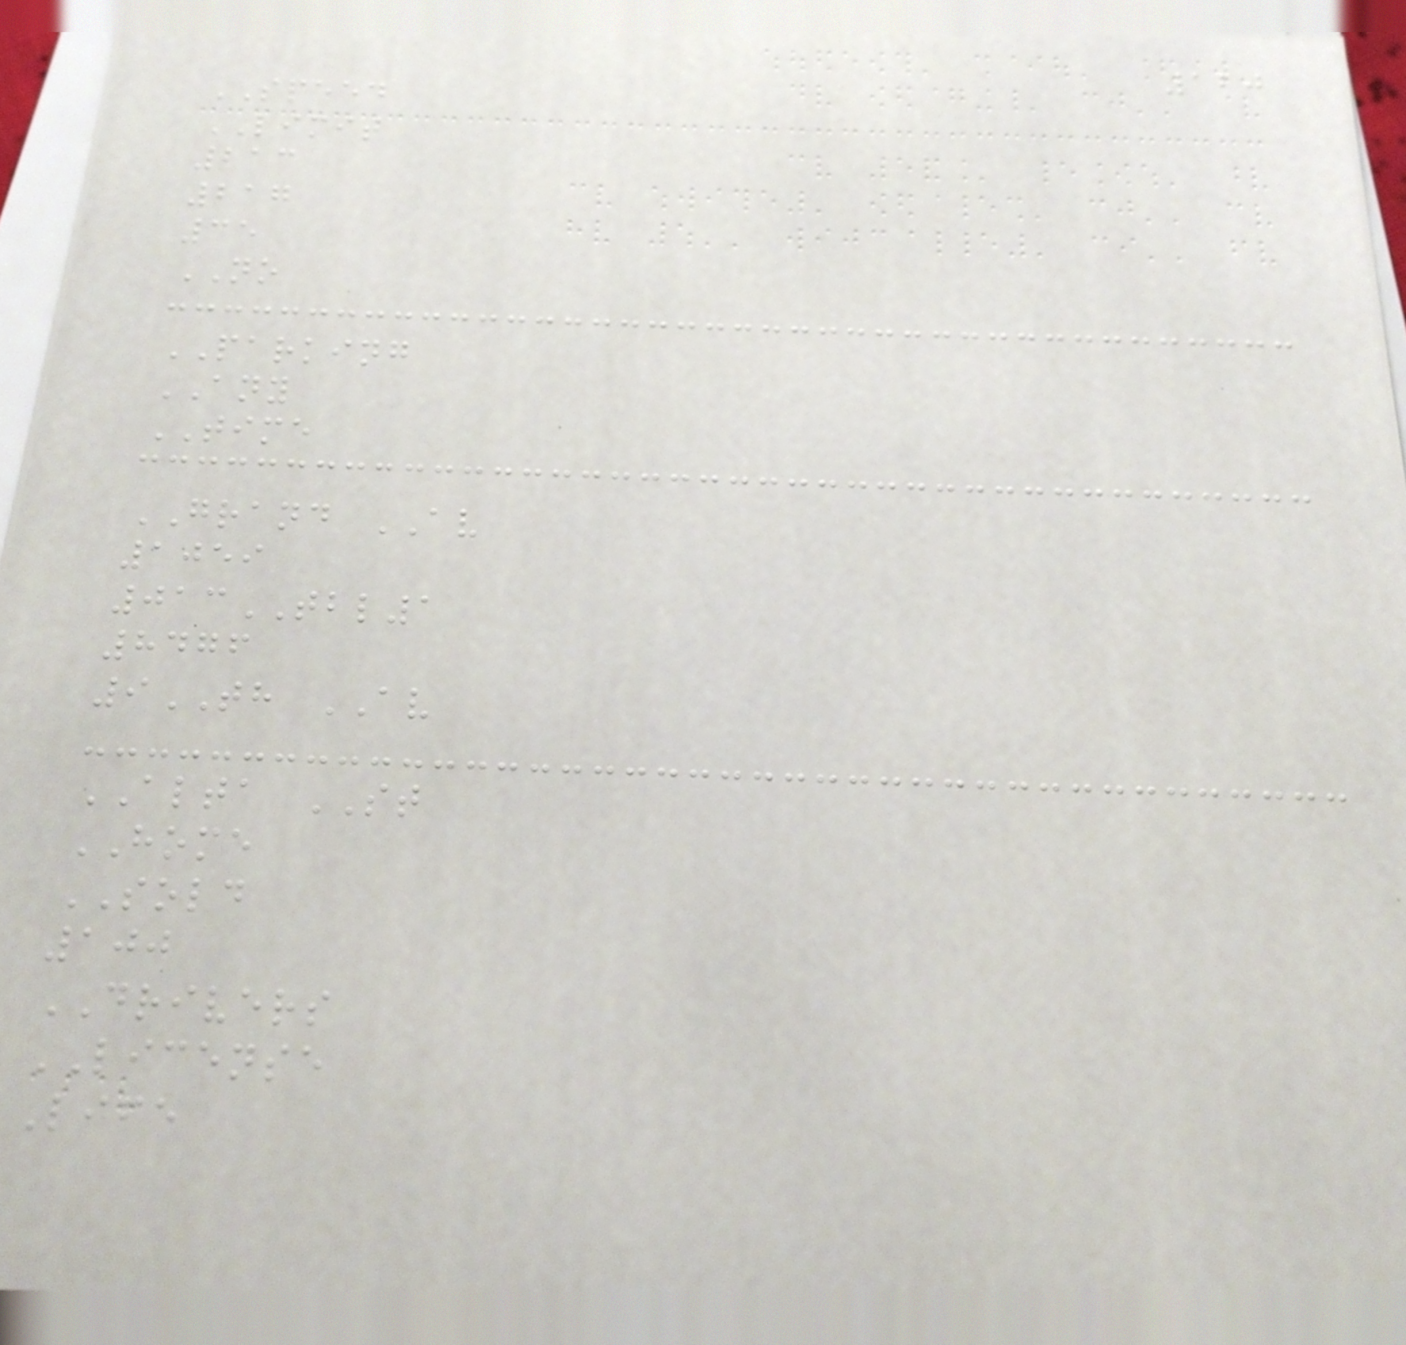120
SPEED
LIMIT
213
217
35
NO
PARKING
ANY
TIME
GRAND AV
1059
013TBL1
8476
9TH AV
ALTA ST
HOME
SOLD
100
DRIVERS
LICENSE
Life
